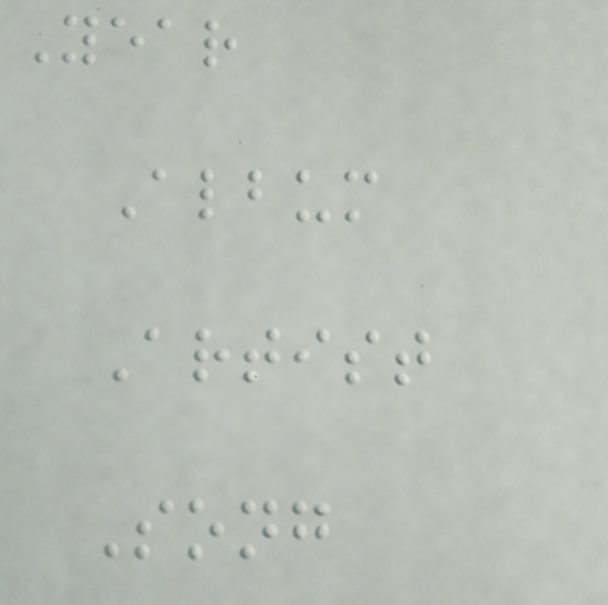Year
Album
Artist
Song
